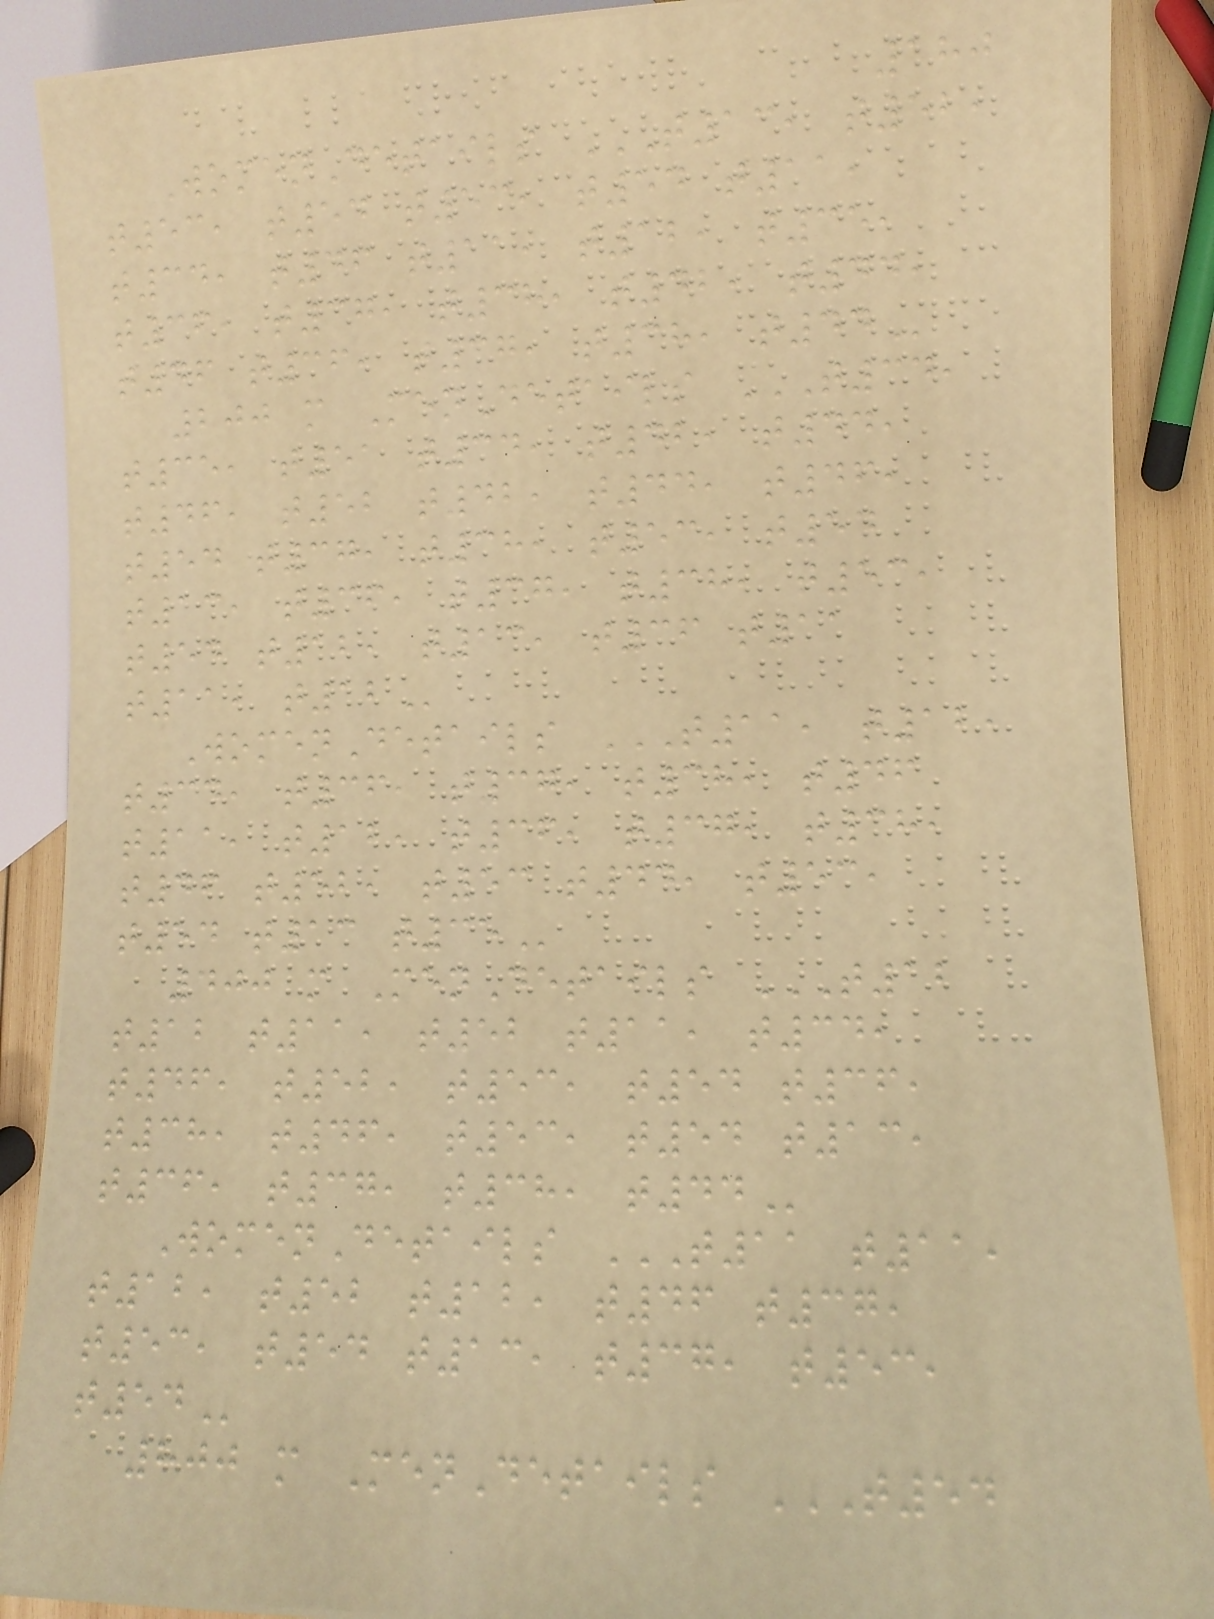180
WomenDetails T13, T52,
T53, T54 T53, T54 T11,
T34, T46 T11, T12, T35,
T36, T37, T38, T42, T44,
T46 T36, T37, T38, T44
200 m MenDetails T34,
T35, T51 T34, T42, T44,
T46, T52 T42, T44, T46,
T54 T37, T38, T53, T54
T13, T36, T37, T38, T53,
T54 T12, T13, T36 T11
T11, T12
WomenDetails T11, T12,
T34, T36, T37, T38, T46
T11, T12, T36, T37, T38,
T46 T52, T53 T44, T53,
T54 T13 T35
400 m MenDetails T12
T12 T11, T52 T11, T34,
T46, T52, T53, T54 T36,
T38, T46, T53, T54 T13,
T36, T37, T38, T44
WomenDetails T11 T11,
T12, T52 T12, T46 T37,
T53, T54 T13, T37, T53,
T54
800 m MenDetails T54
